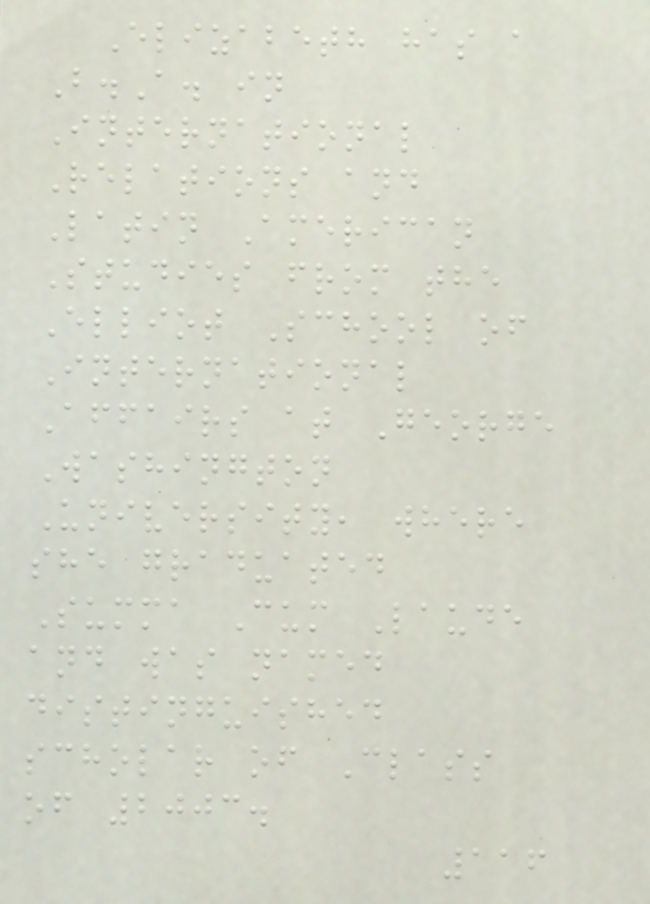Elizabeth has a
B.A. in
International
Relations and
Latin American
Studies from the
Elliot School of
International
Affairs at George
Washington
University, where
she graduated
Summa Cum Laude
and was named
distinguished
scholar of Class
of 2003.
116
